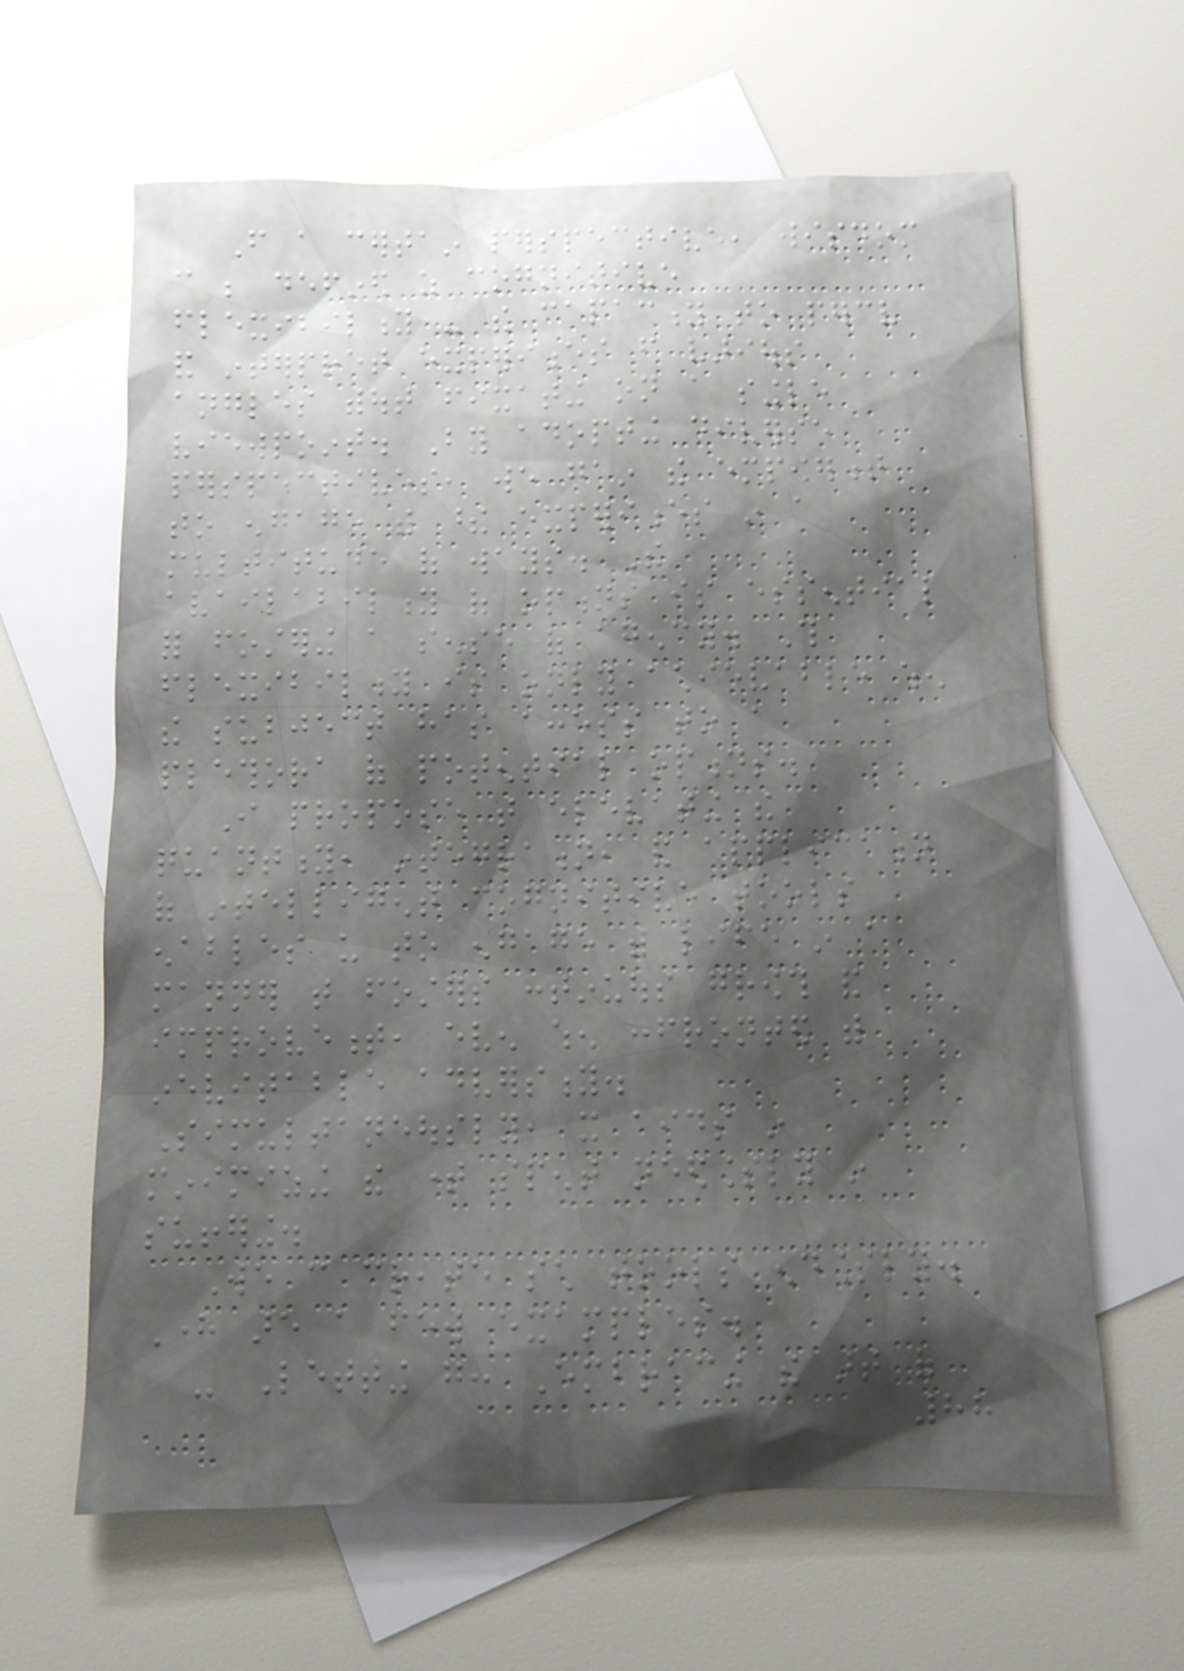From a certain perspective, wisdom
can be defined as cognitive
flexibility - the capacity to perceive
and interpret experiences from various
angles without fixating on a single
viewpoint. By adopting diverse
perspectives, we gain the empowerment
to engage with these experiences in a
multitude of ways. The
availability of options is essential
for fostering a sense of agency. This
flexibility is only achievable when
the subject has access to a
plethora of potential options.
I propose that elevating the
quantity, integration, and application
of intelligent cognitive tools
enables us to engage with life in a
manner that fosters continuous growth and
improvement, even when confronted with
inevitable adversity.
Simultaneously, it aids in
minimizing the time spent needlessly in
suffering.
We can create such tools endlessly.
Here are a few examples.
- Letting go: Embracing the art of
88
